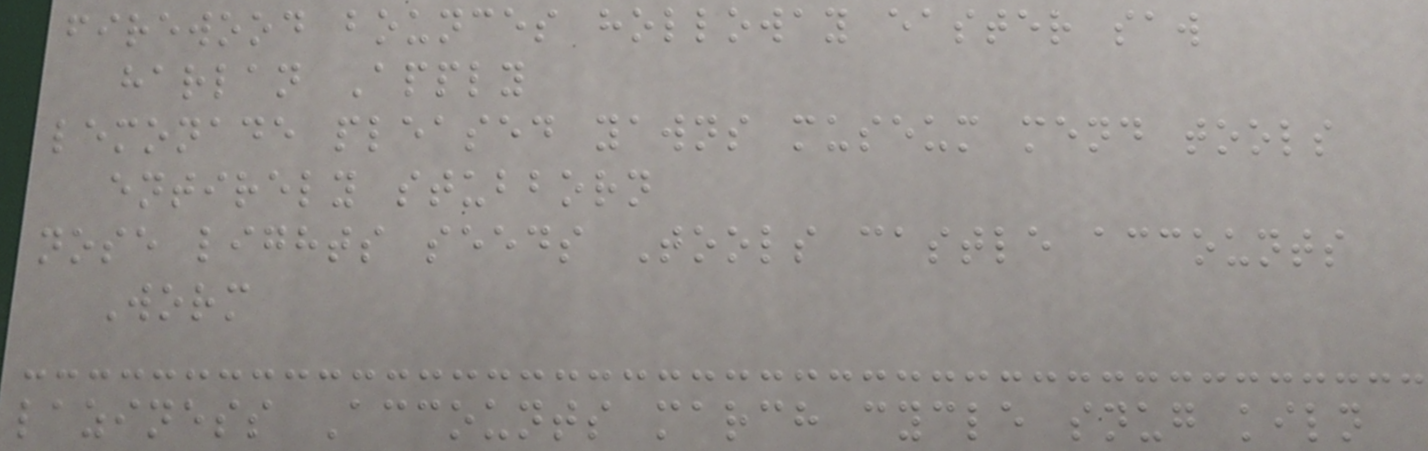firewood bounces holloway easter saw
harlan Apply
lemonade pleased yawns museum mend tools
entirely stubborn
nose lights seeds Tools castle accounts
Worm
laziness Accounts march cycle snug kiln
